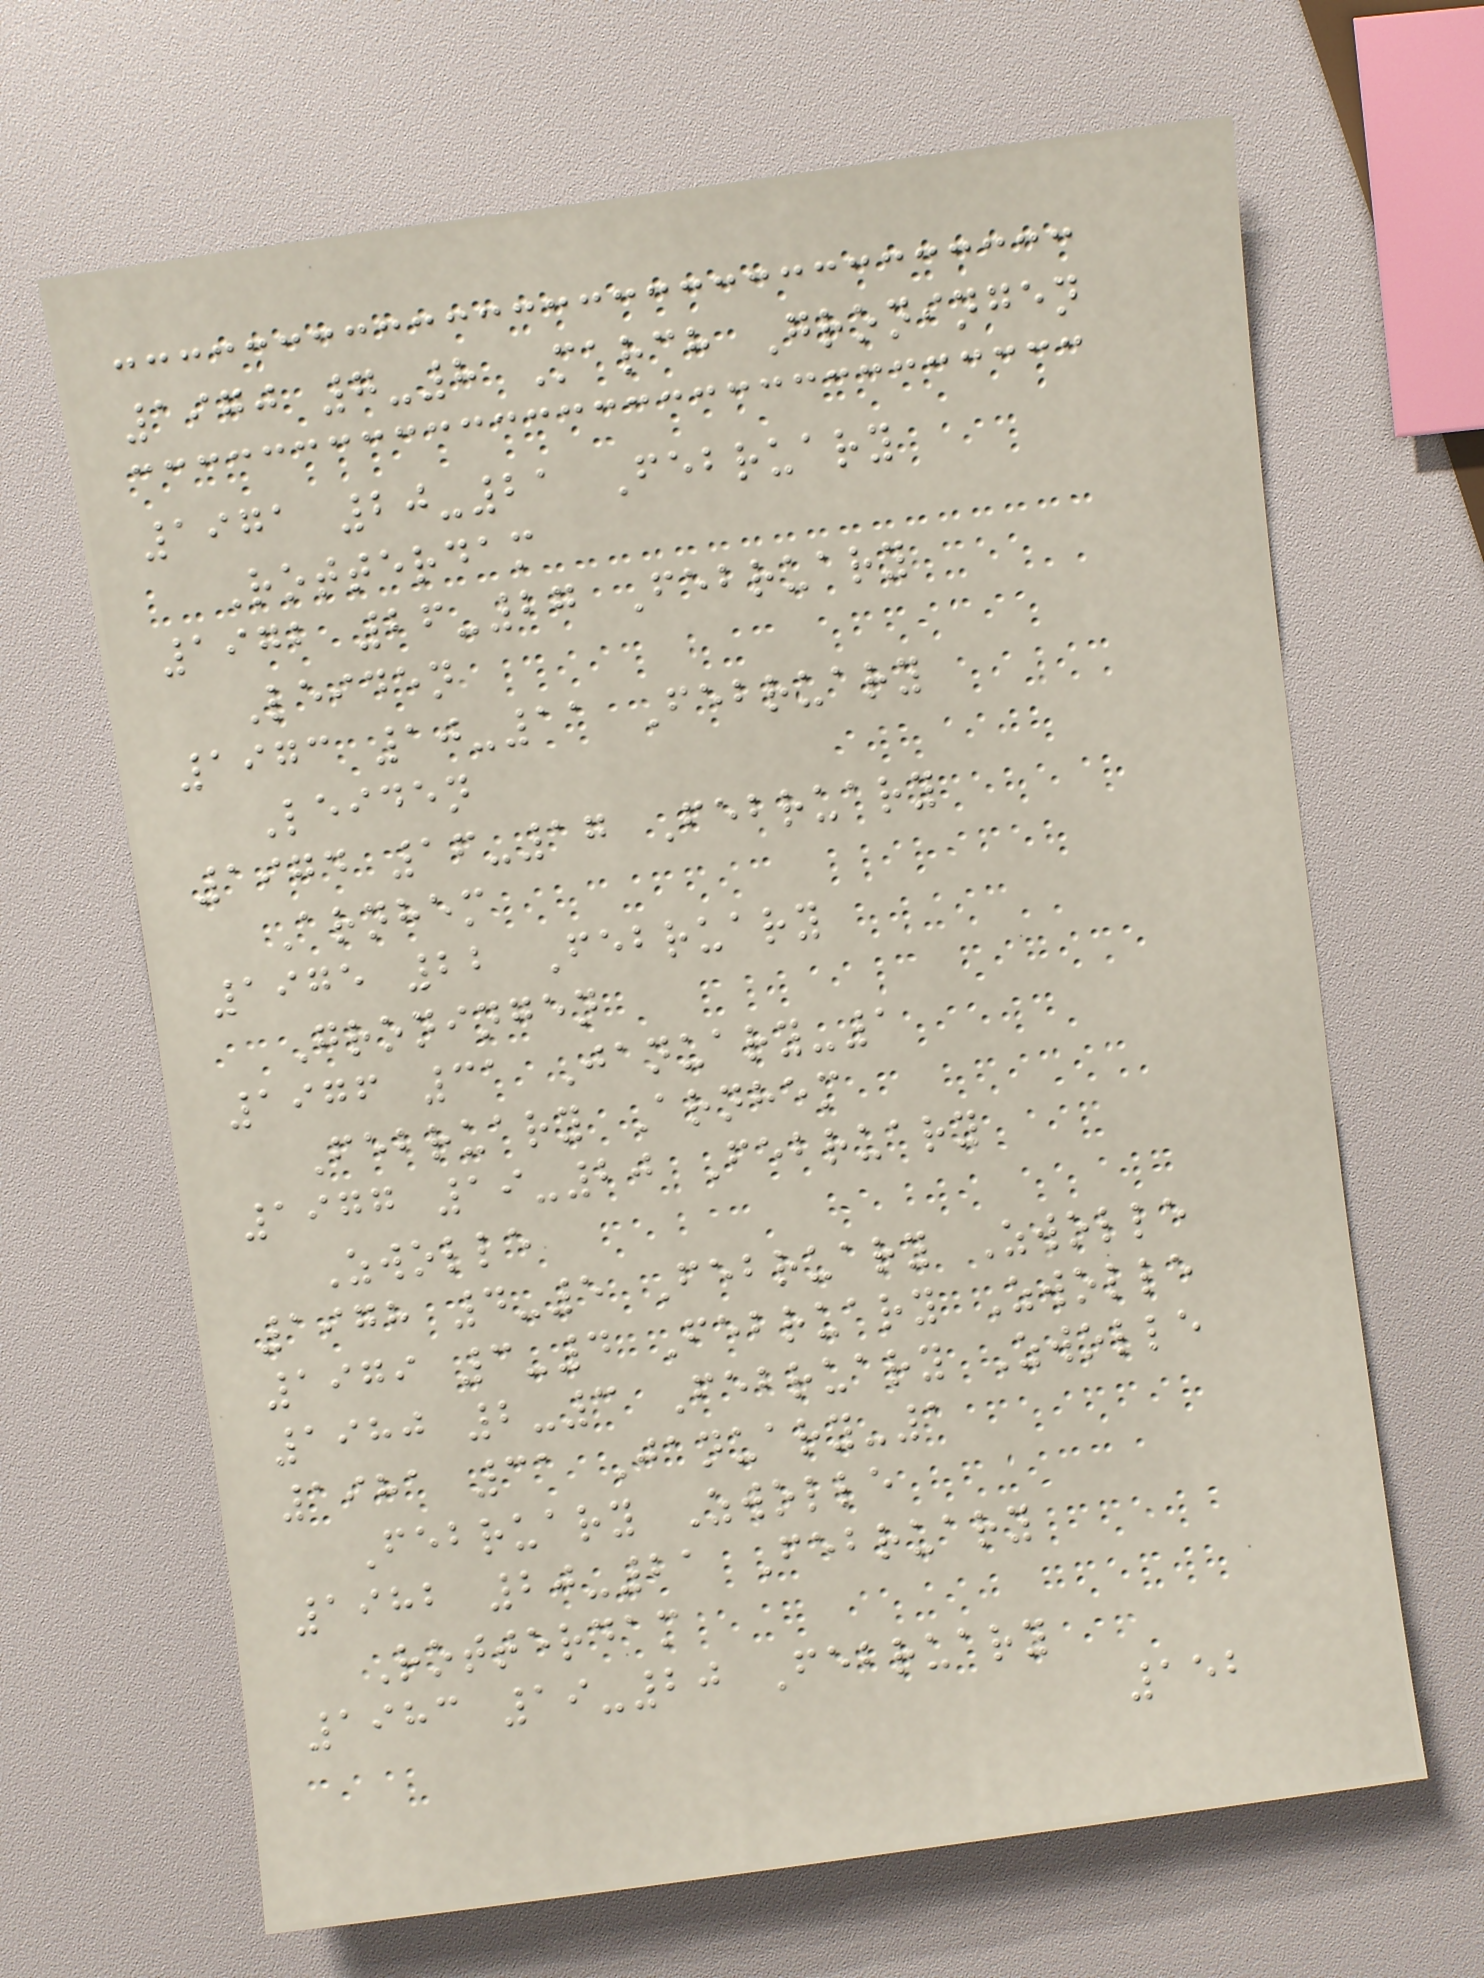1970 7-8 March Groningen
1971 20-21 February
Rotterdam
1972 26-27 February
Leiden
1973 10-11 February
Leiden
1974 16-17 February
Arnhem
1975 22 February
Groningen
1976 31 January-1
February Arnhem
1977 19-20 February
Zwolle
1978 4-5 February Zwolle
1979 3-4 February Zwolle
1980 2-3 February Zwolle
1981 31 January-1
February Zwolle
1982 20-21 February
Rotterdam
1983 19-20 February
152
